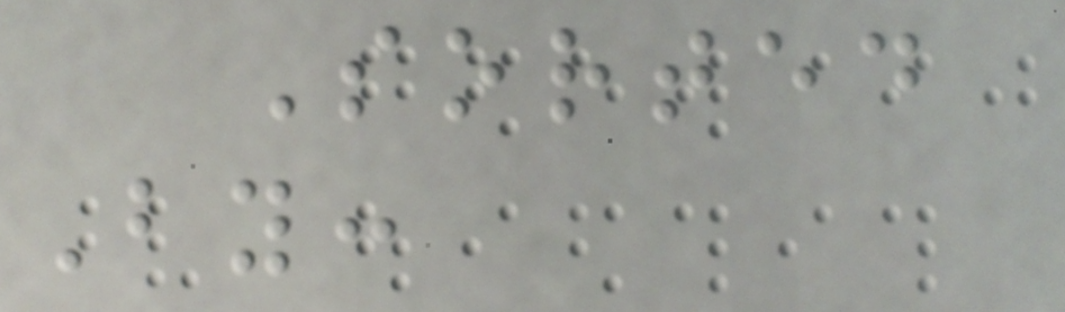Sorted
By:
